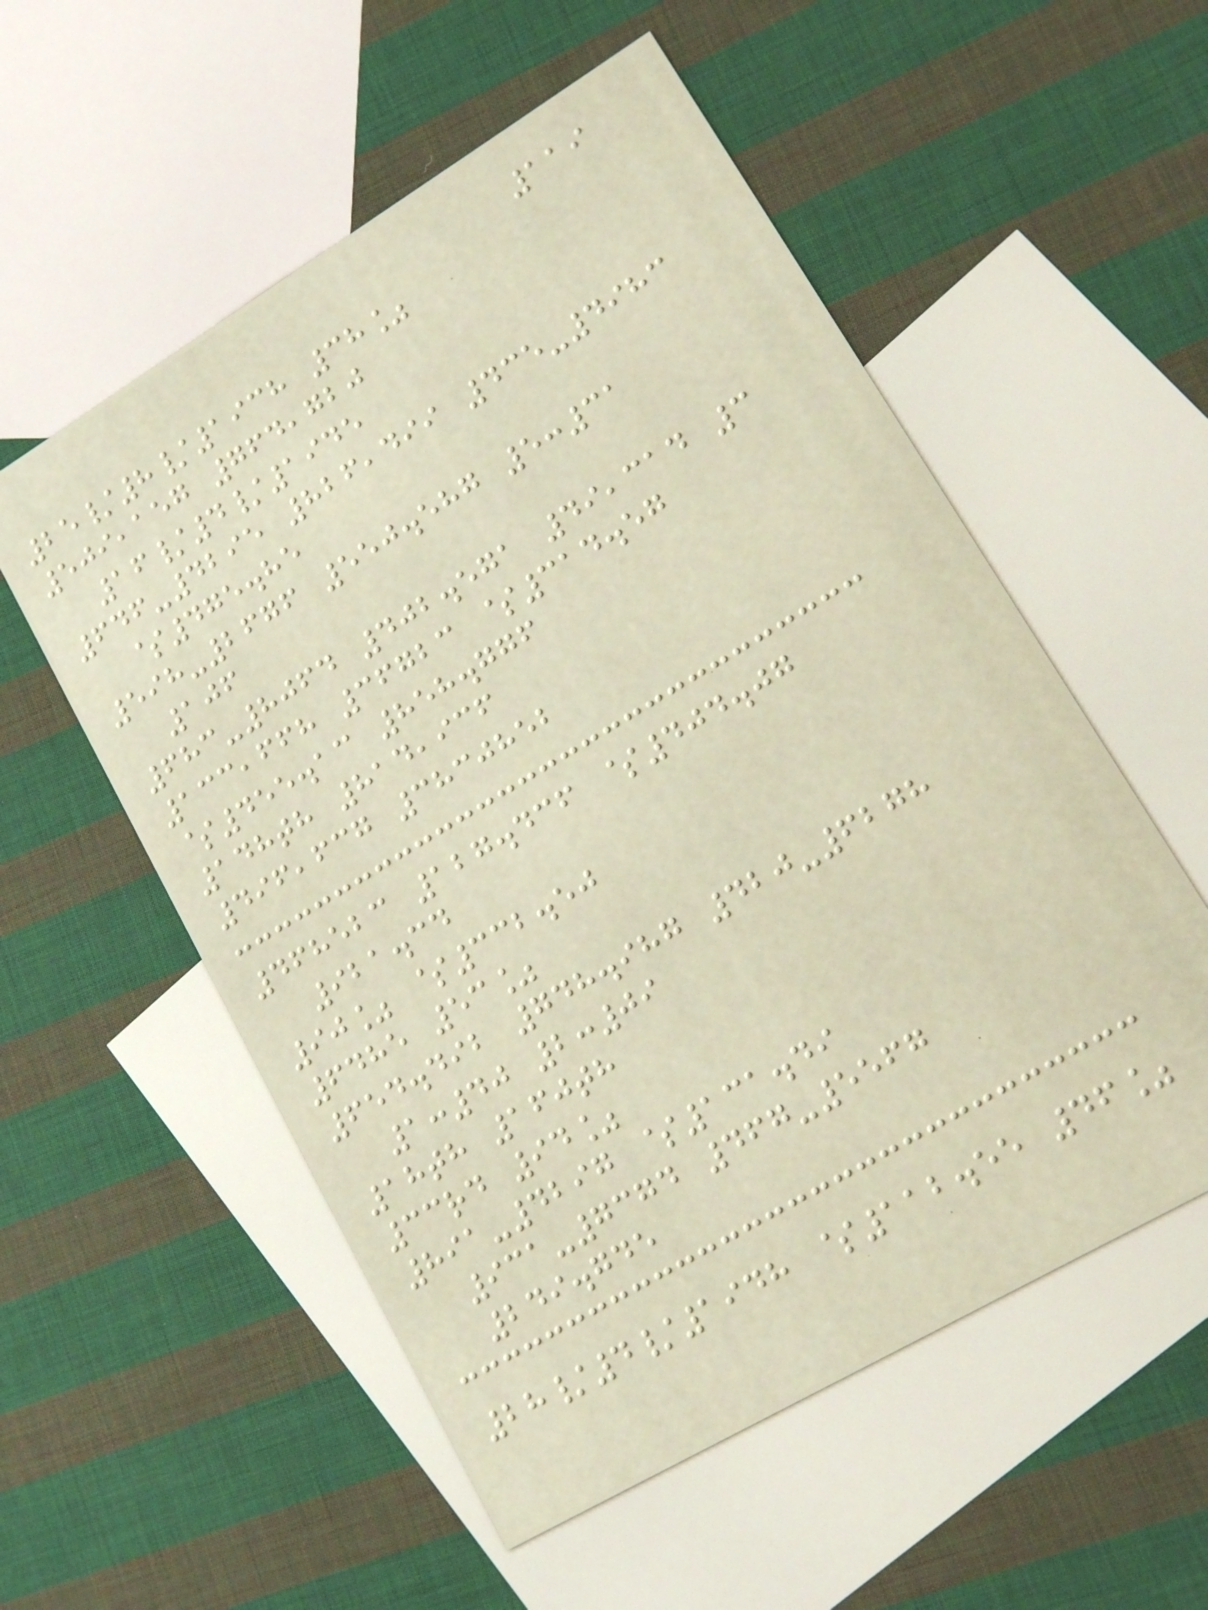119
25/8/1938 38%
509,157 764,720
16/4/1945
646-4295 826,499 435-4983
$475.85
598-2676 550.587 5:31
106
683-8064 402.571 49,314 3
133,668 36723 $314.57
$455.13 858.776
148th 814,936
496,637 3830852
468523 127.436 $404.07
921.34
90% $332.50
6485 53%
654.492 748.987 420-6278
1:40 2:09
18th 160th
33rd 94%
891-4297 $131.49
931-7374 467-5567
249.745
28/4/1948 $112.55 46%
